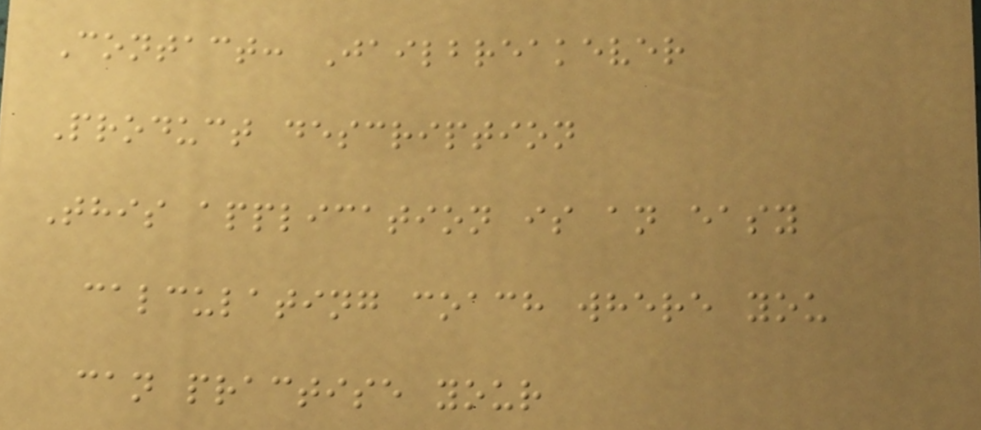Contact: Jailbreakever
Product description
This application is an easy
calculating coach where you
can practise your
